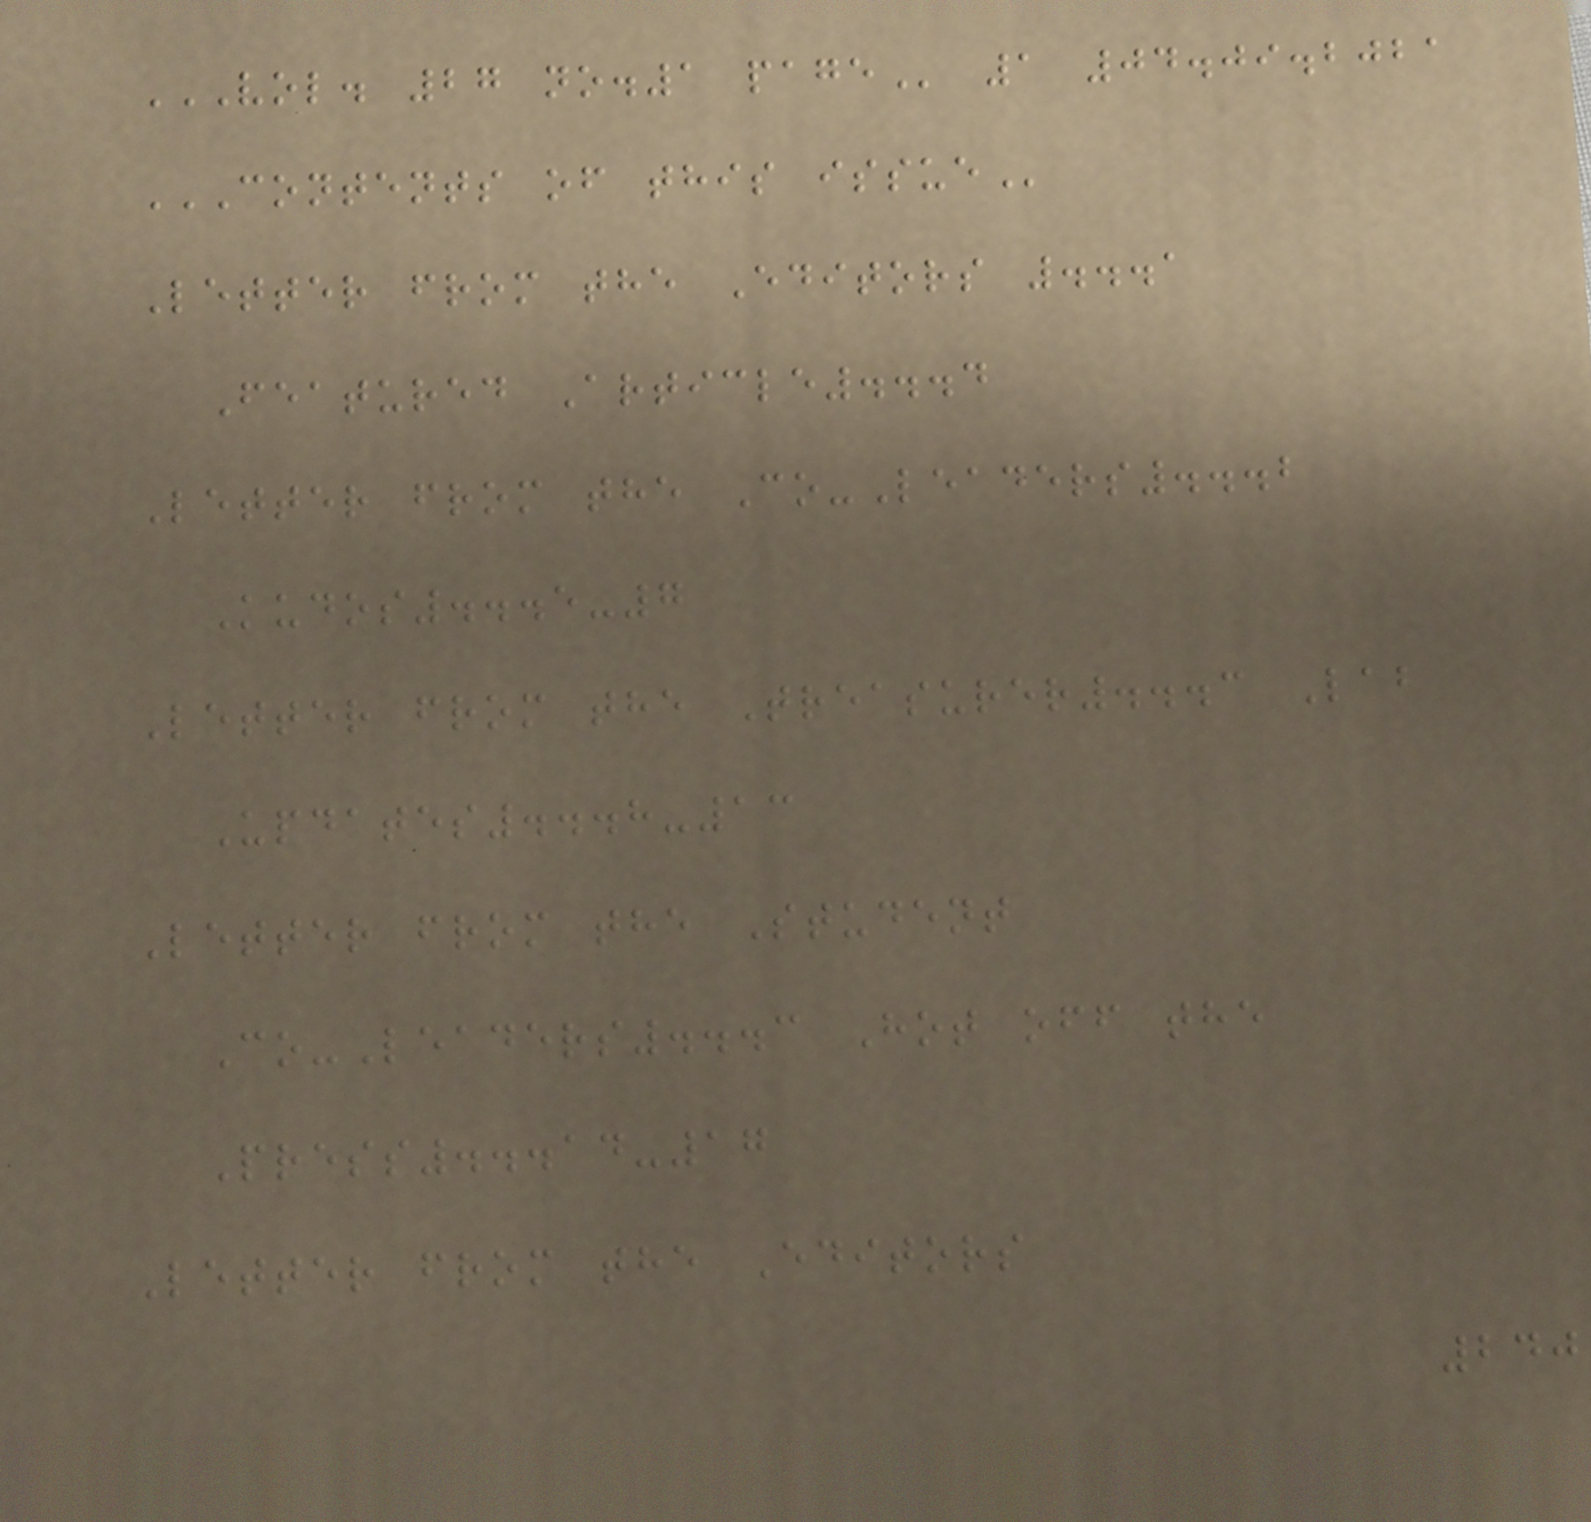VOL. 27 NO.1 PAGE 1 04.09.2021
CONTENTS OF THIS ISSUE
Letter from the Editors ...1
Featured Article...4
Letter from the Co-Leaders...2
Kudos...5-7
Letter from the Treasurer...3 Lab
Updates...8-13
Letter from the Student
Co-Leaders...3 Hot off the
Press...14-17
Letter from the Editors
240
